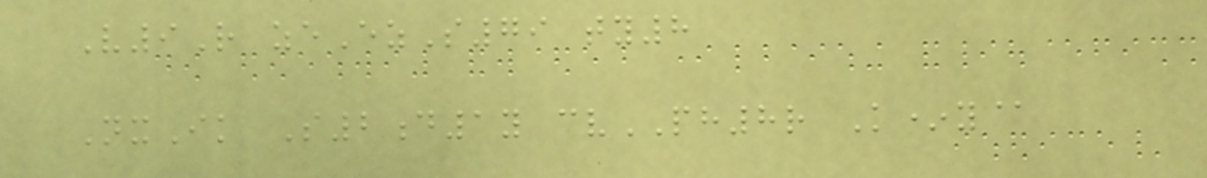V9R zeEzS79 ty8
NxIk S2d1y cvPH8r K*y@
